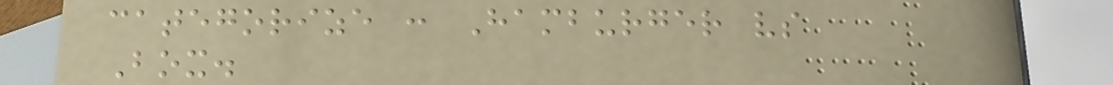categorize : Hamburger vs
Box.
